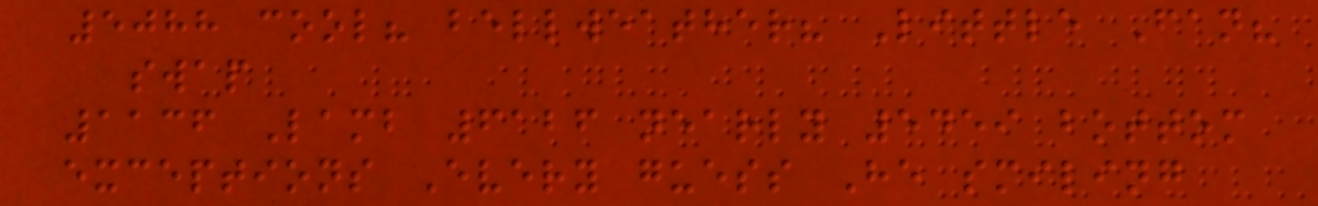5088 cool? bellweather? Little Fan?
swap
1136 Lamb 6126 nearly 5459 bottom
exceptions Every guess He smiling
